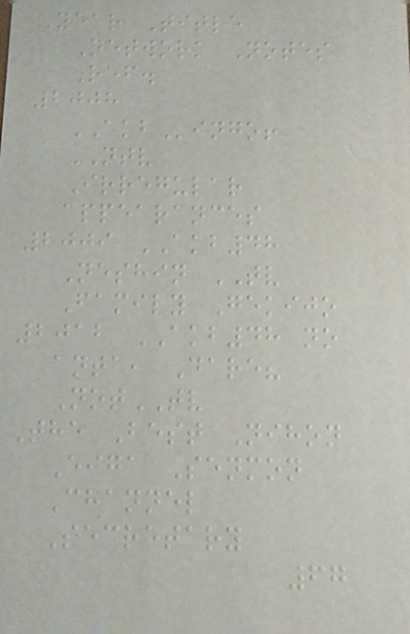Year Title
Network Notes
Ref.
2008
AKBingo!
NTV
Irregular
appearances
2009 AKB48
Neshin TV
Family Gekijo
2012 AKB48 no
anta, Dare?
NotTV
The Best Nihon
Eiga Senmon
Channel
Secretary
67
